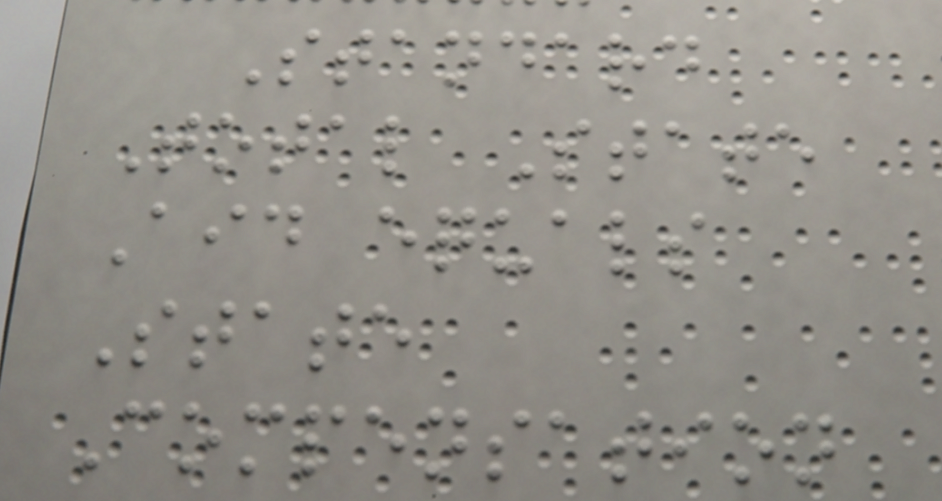Standard
Total State
Aid equals
State
Compensation
